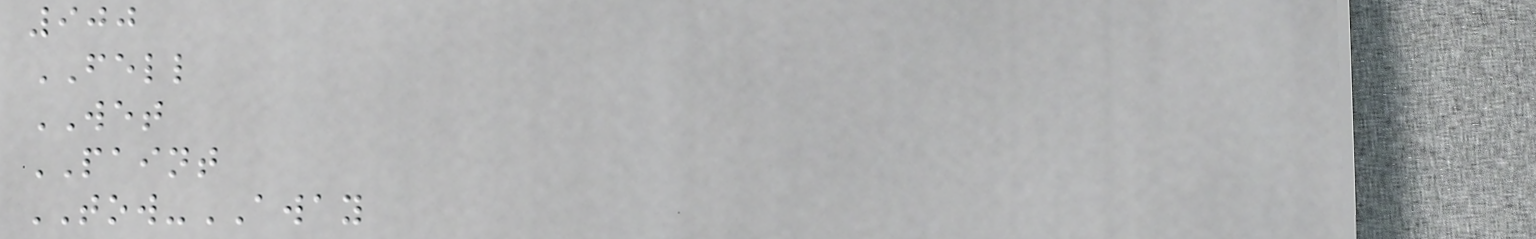900
FELL
WET
PAINT
TOW-AWAY
